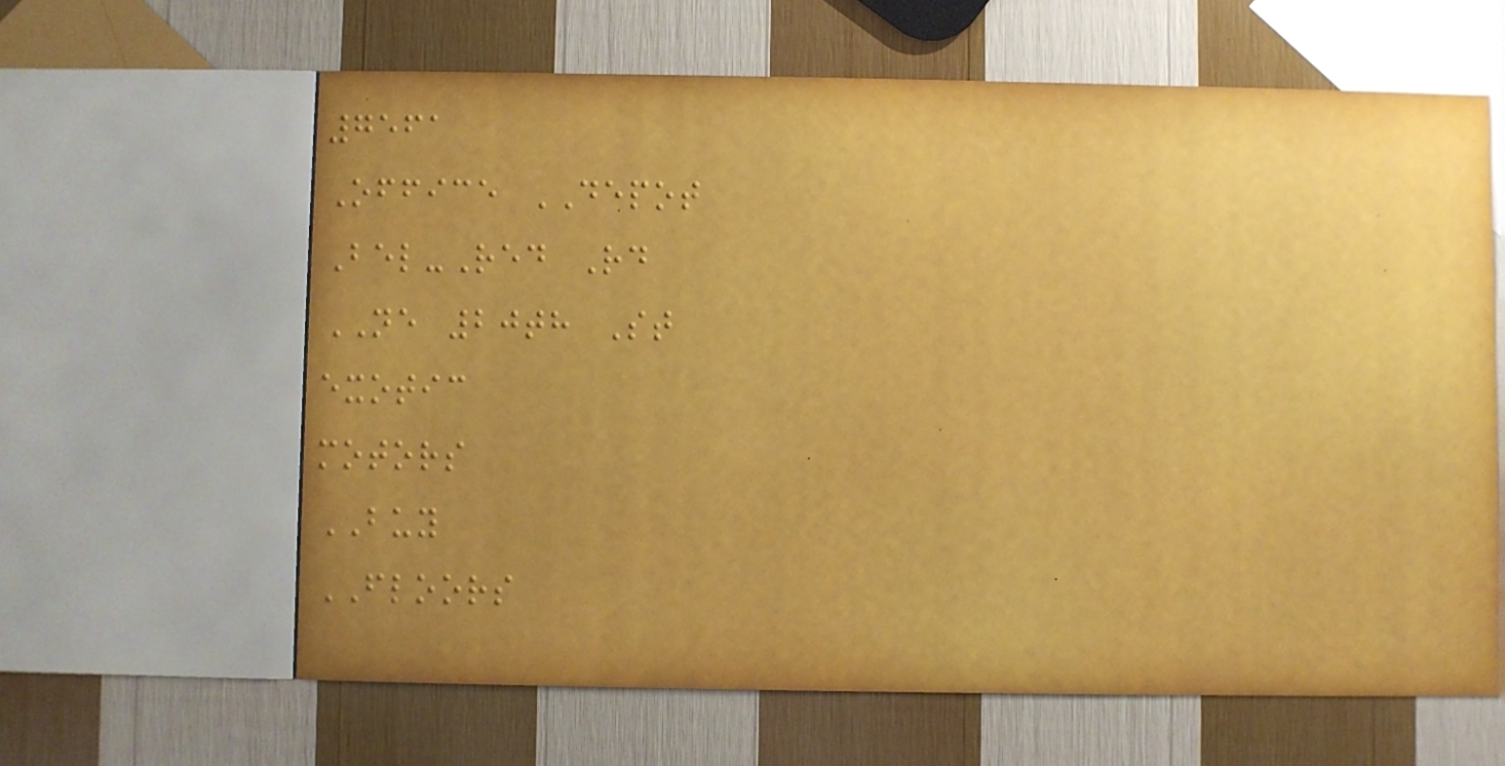7561
Office DEPOT
Bel-Red Rd
NE 20th St
exotic
motors
BUY
FLOORS
